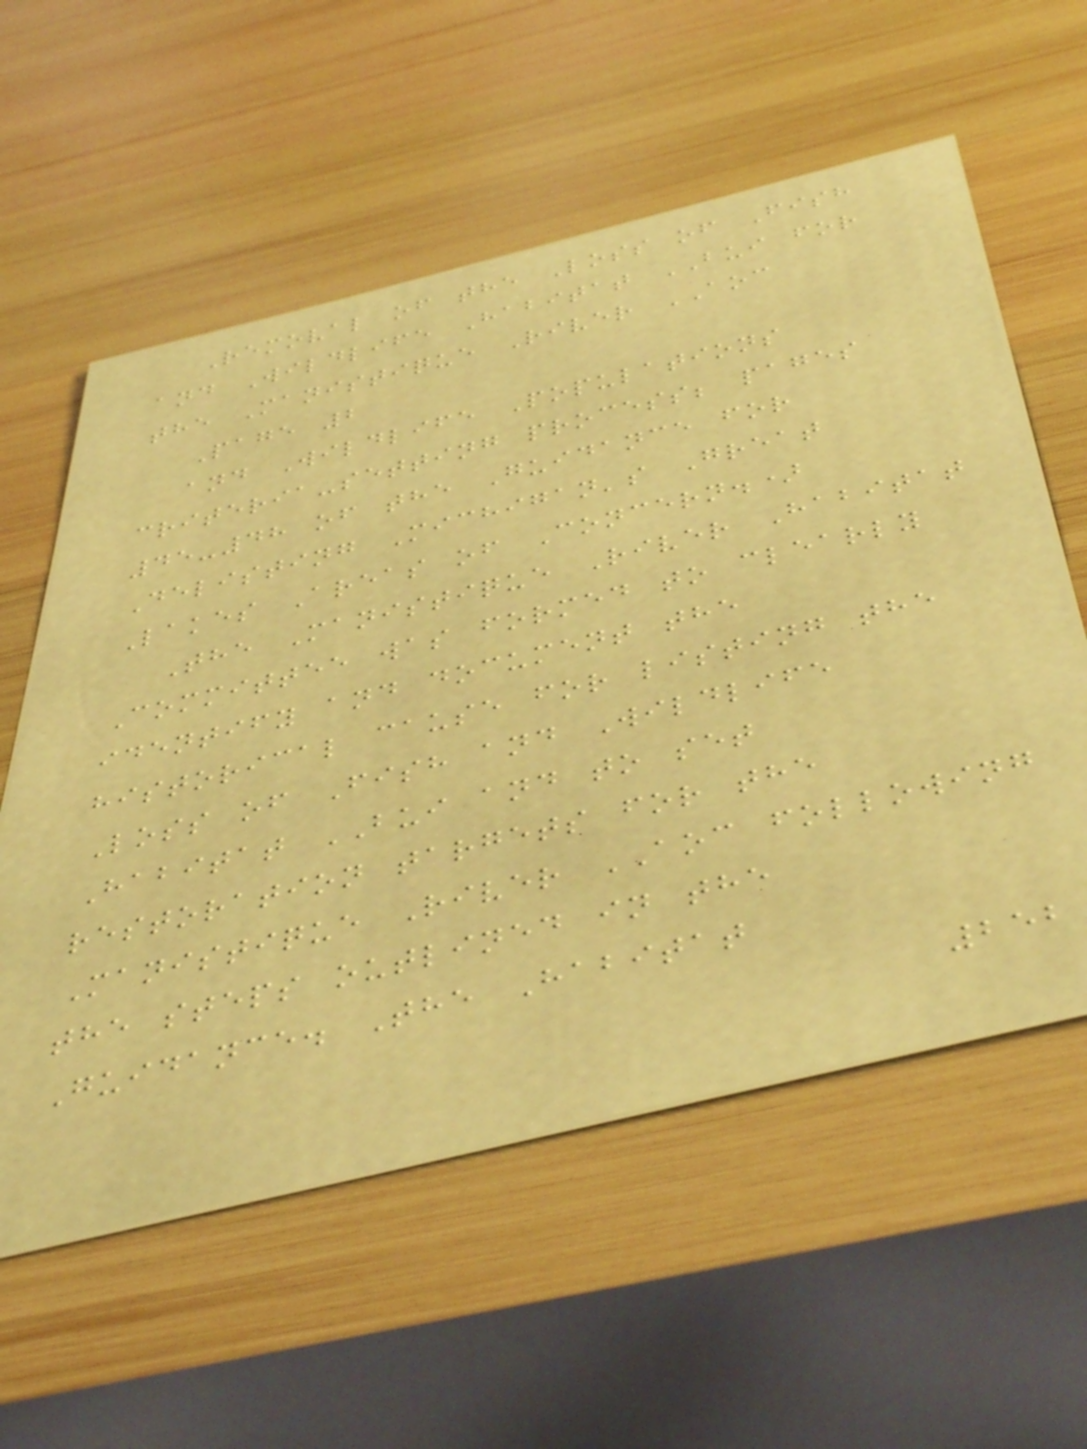Removal of the Loss of Fish
and Wildlife Habitat BUI for
the Manistique River AOC
Page 2
and Wildlife Populations
criteria-setting process; pages
45-48 of the Guidance for
Delisting Michigan's Great
Lakes Areas of Concern.)
The Manistique River Habitat
Committee was formed to clearly
identify and document the
historical cause for listing the
Loss of Fish and Wildlife
Habitat BUI and to set
restoration targets for the
Manistique River AOC following
the steps outlined in the
Guidance. The Habitat
252
